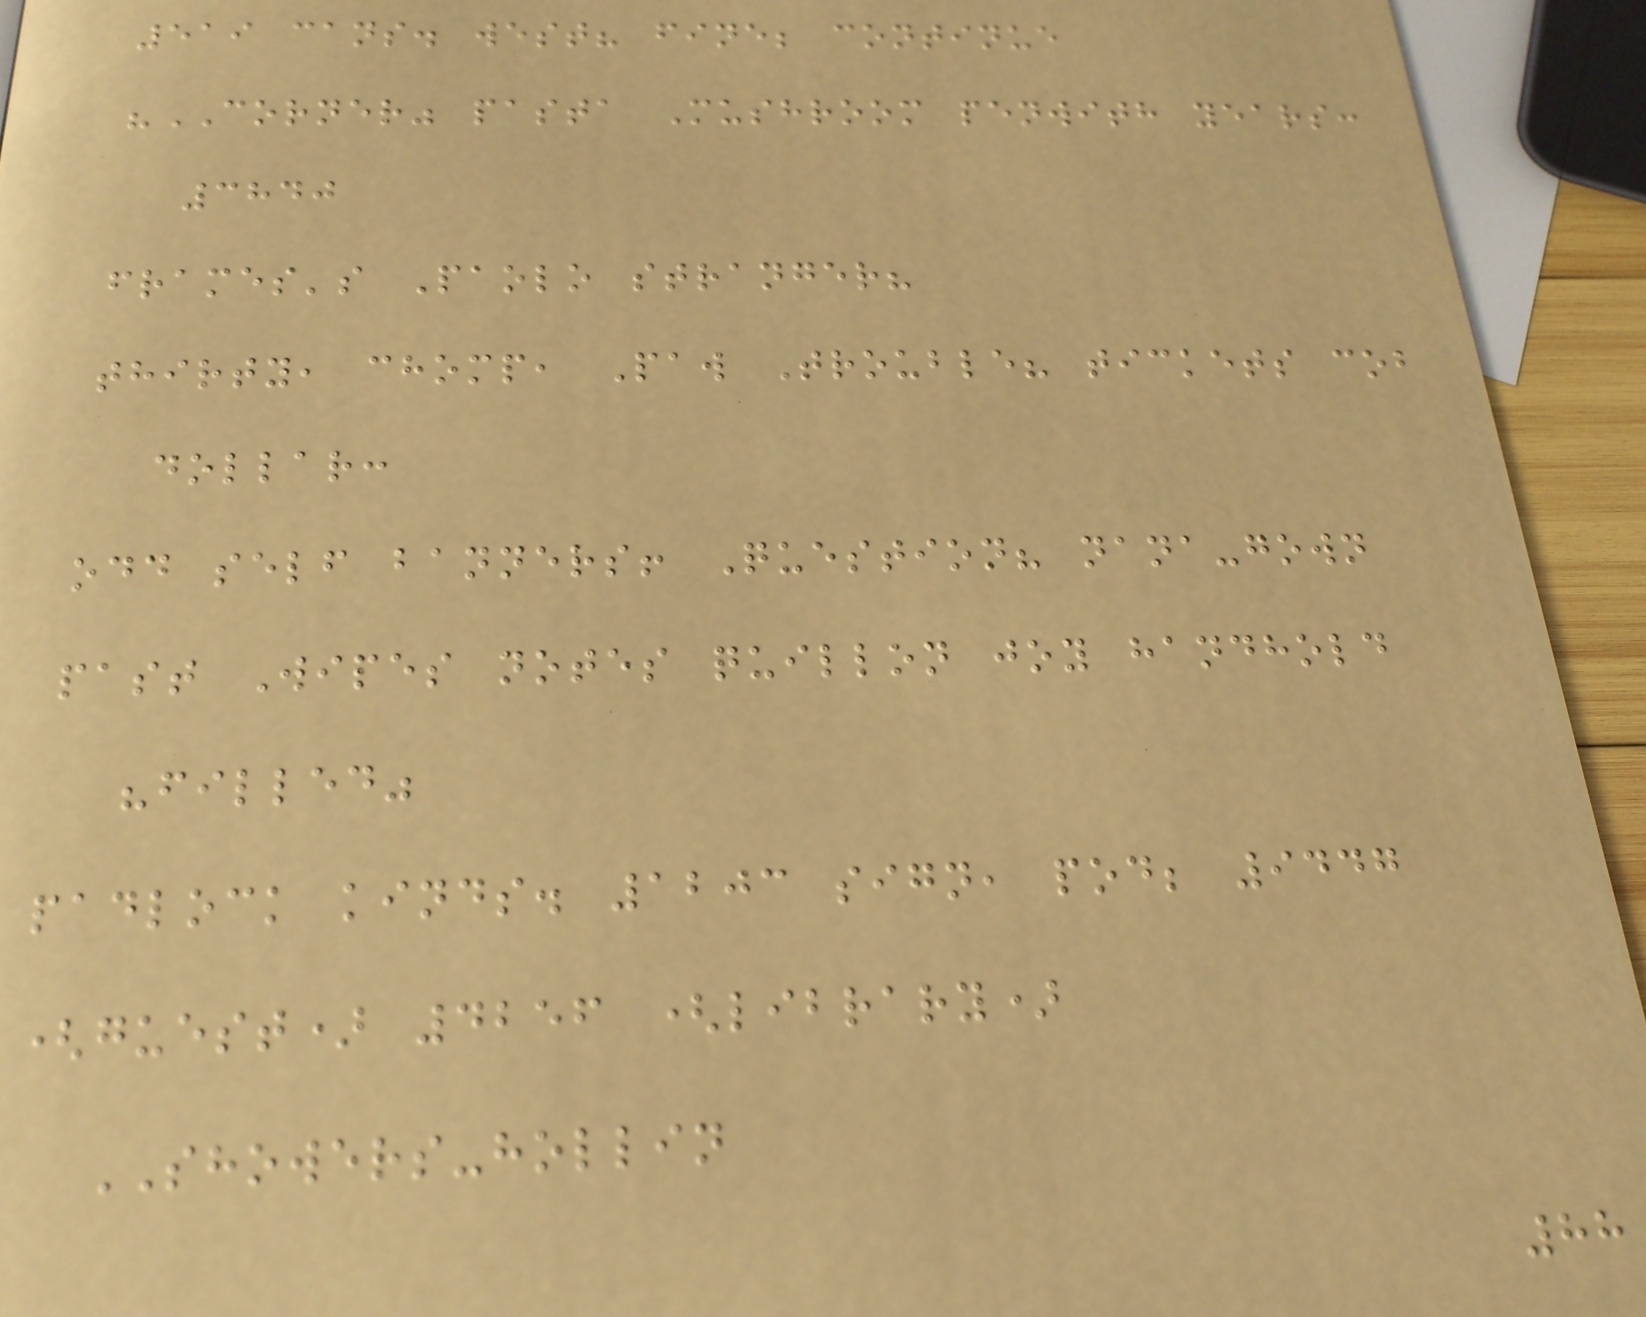519 cans. west? fine; continue
"CORNER" pasta Mushroom penwith years:
3840
frames's Paolo stranger?
thirty, chomp, Paw Trouble? tickets cob
dollar:
odd self banners! Question? nana-gown
past Wipes notes quillon joy handhold
"filled"
padlock kinds. 1203 sign, pod; 9447
(guest) 4256 (library)
SHOWERS-hollin
88
